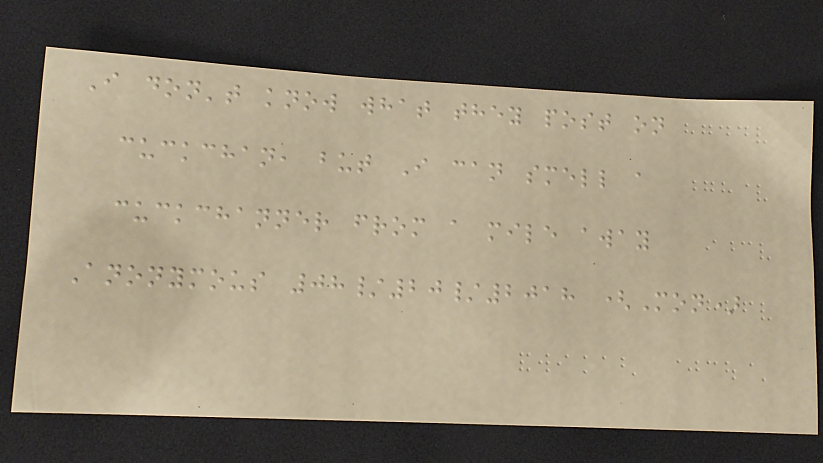I don't know what they post on
cuckchan, but I can smell a
cuckchanner from a mile away
Anonymous 08/20/2018 (Mon)
